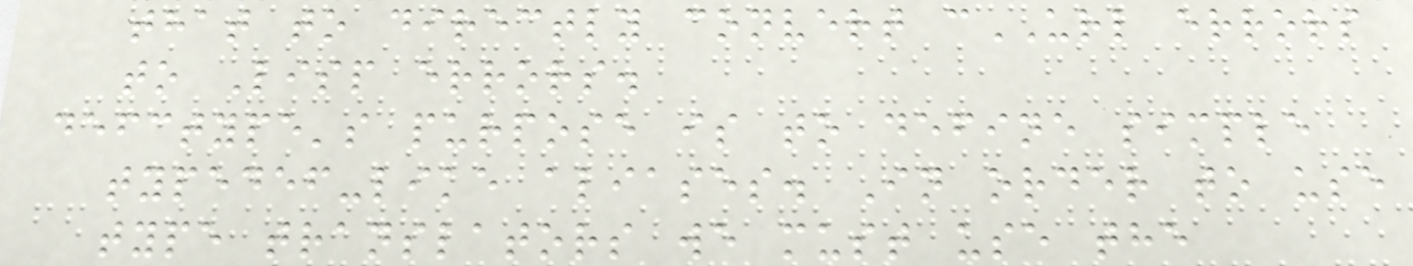that to directly convert cURL errors
to Lisp errors.
defctype's purpose is to define simple
typedef-like aliases. In order to use
type translators we must use the
